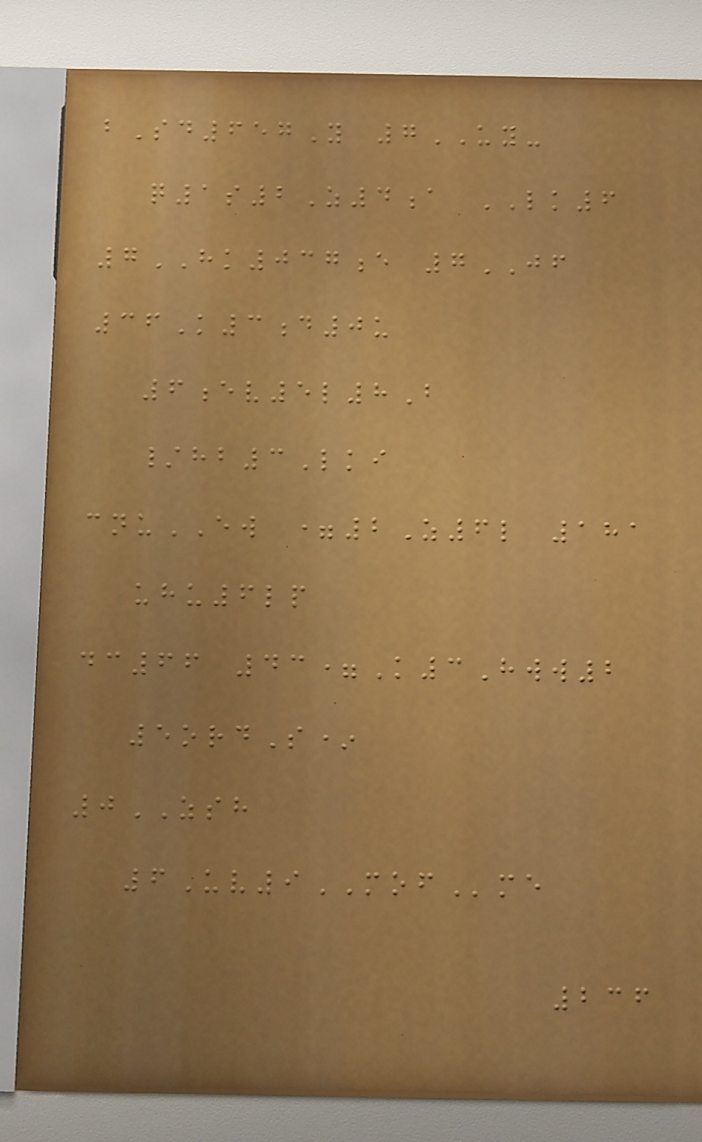bSd657Y 7UY-
q1s2Z4a LK6
7HK037e 7JF
36K3d0u
6ev5l8B
/hb3Lki
cnuEW =2Z6l 181
uhu6lp
dc66 43=K3Hww2
5ordS*
0ZSH
6Uv9MOFme
236
